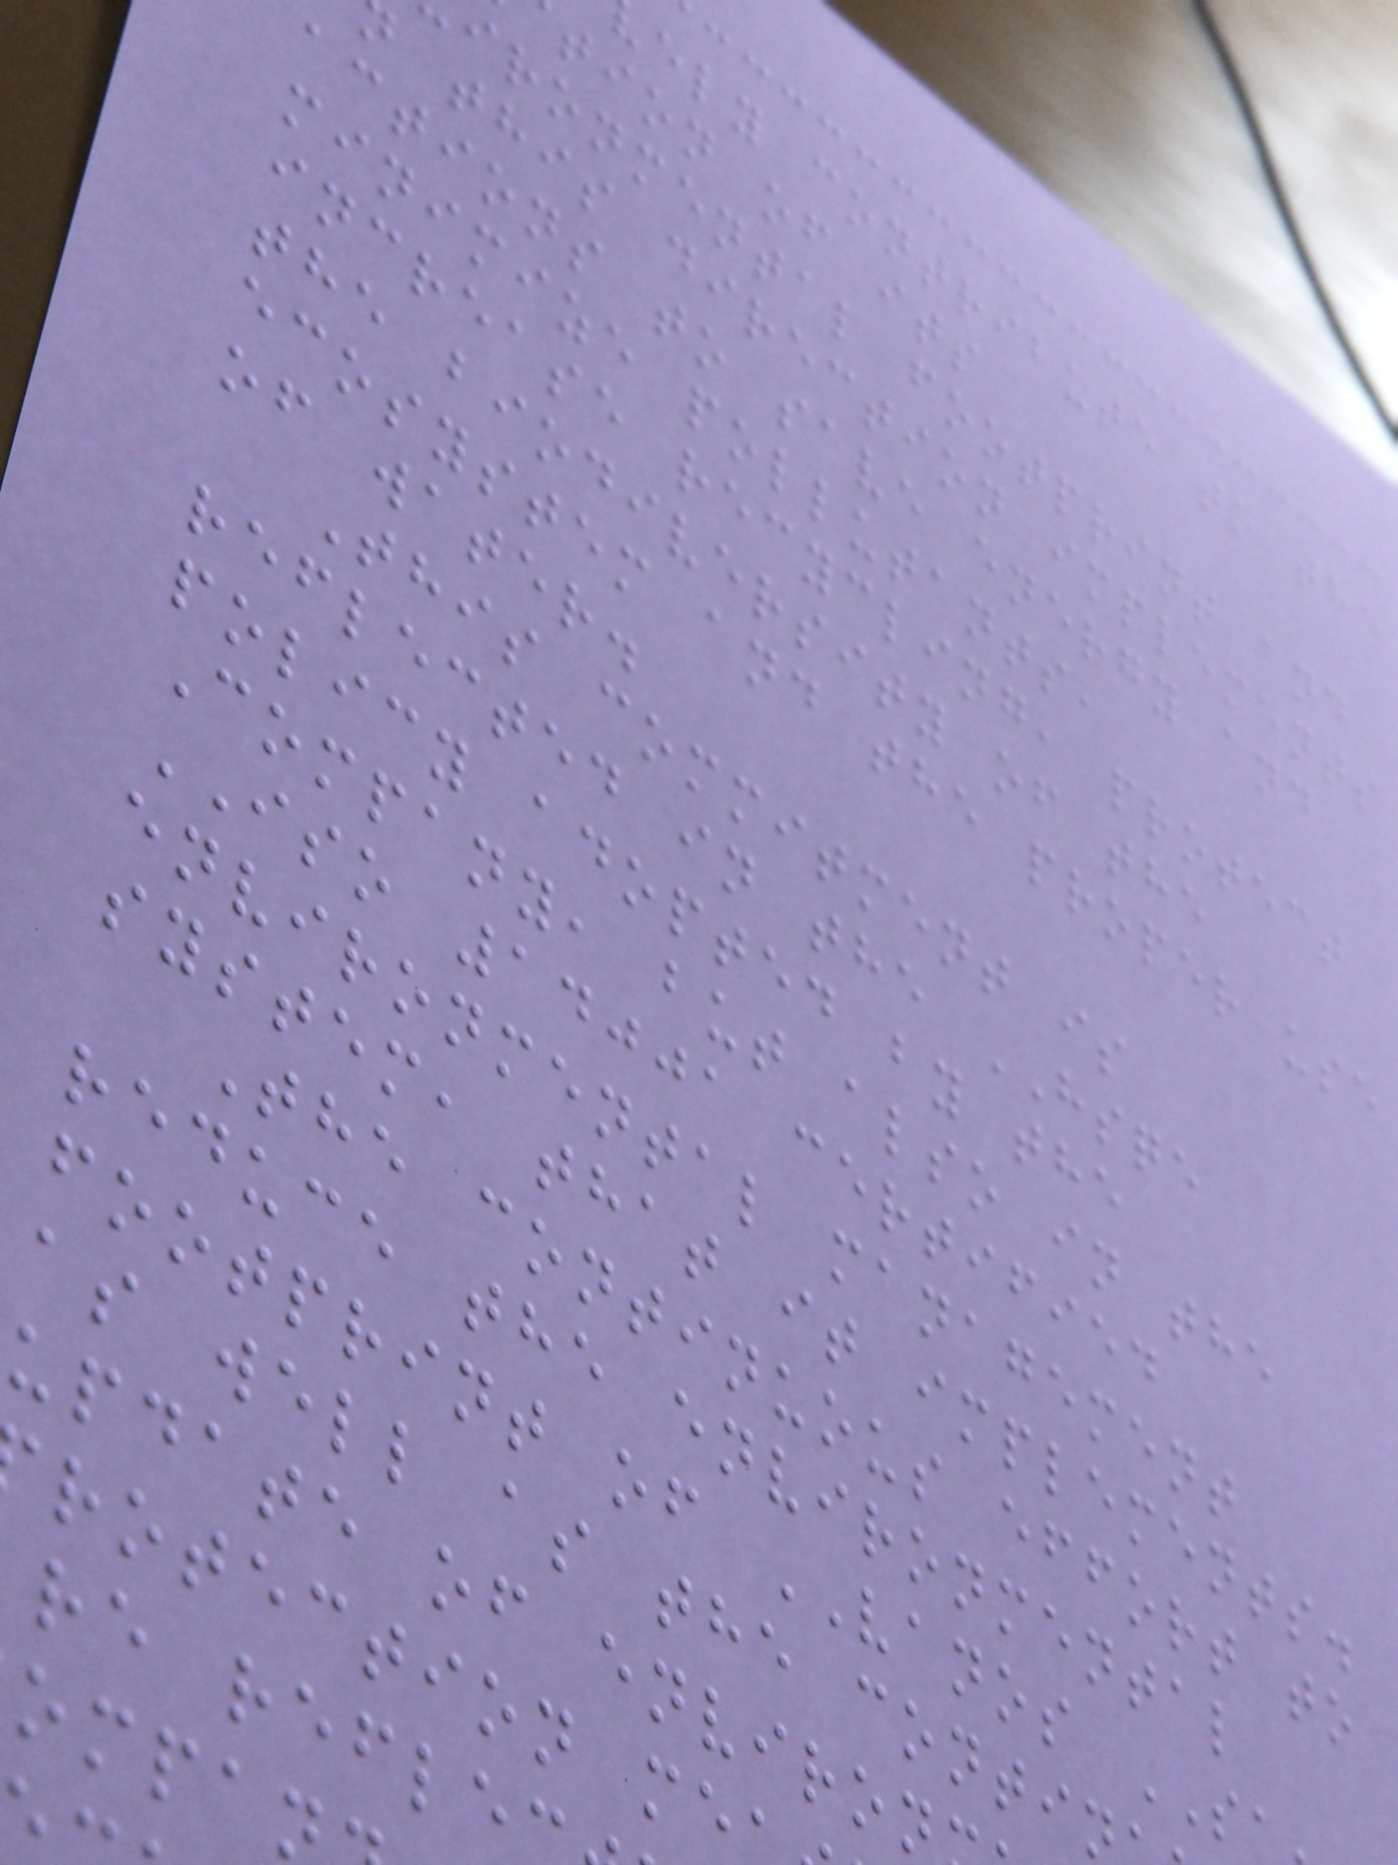ely contribute to the
tion of its
ironmental footprint and
this direction implements
actions to save energy and
minimize pollutants,
increase recycling, protect
the biodiversity of the
ecosystem and the proper use
of water.
This commitment is
reflected in the HSQE
policy adopted by the
Company, but also in the
ISO 14001 certified
environmental management
system, that it implements.
The continuous effort to
reduce the environmental
footprint of VANOS
as well as the conti
update of environ
rotection me
re refle
